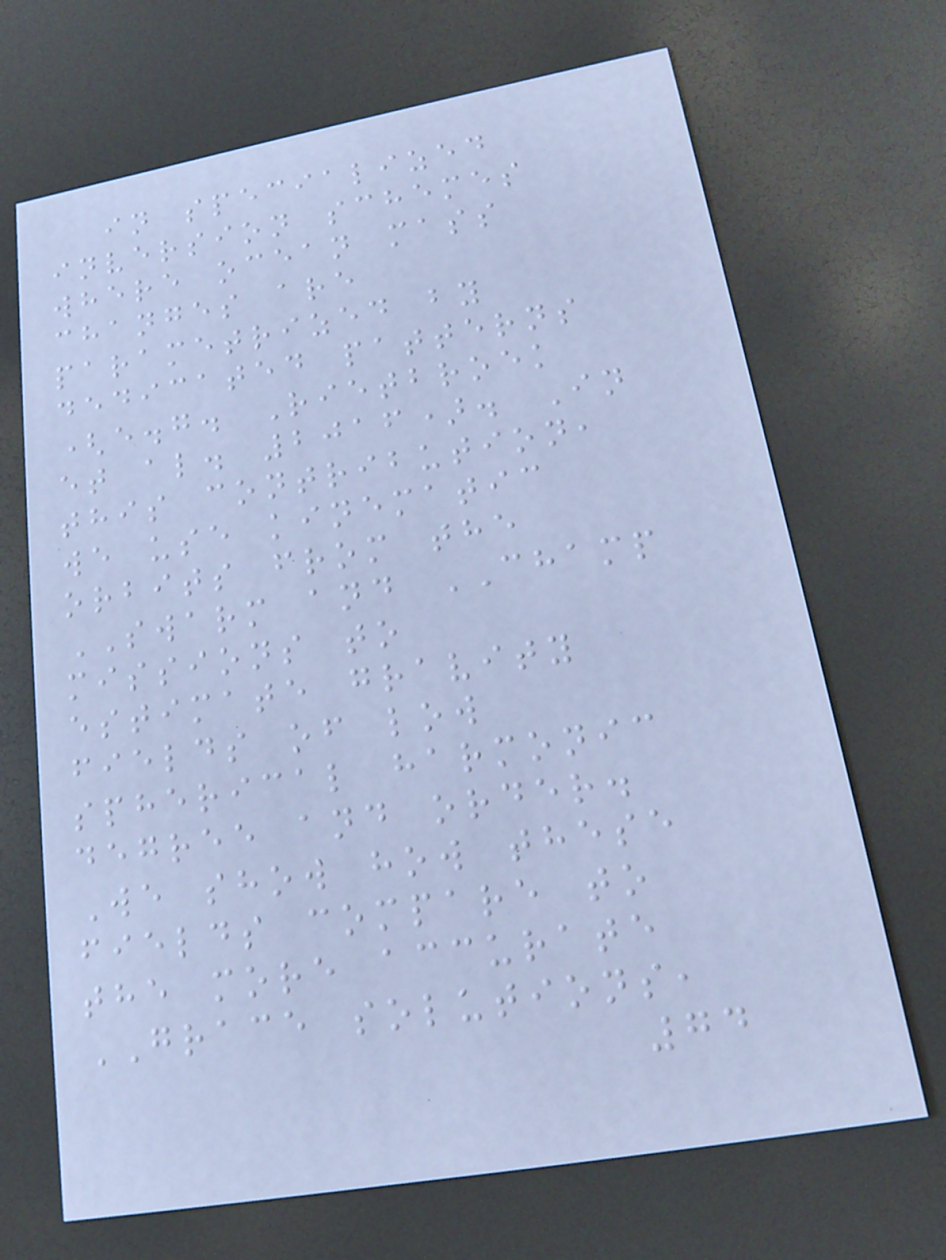in specialized
inversion schemes
where ocean mass
changes are
parametrized by
dedicated patterns
(e.g. Rietbroek
et al. 2016). In
this contribution,
we use kinematic
orbits from the
SWARM and CHAMP
missions to
estimate gravity
fields of low
spherical harmonic
degree and order.
We show how these
fields compare to
the more accurate
GRACE solutions,
74
